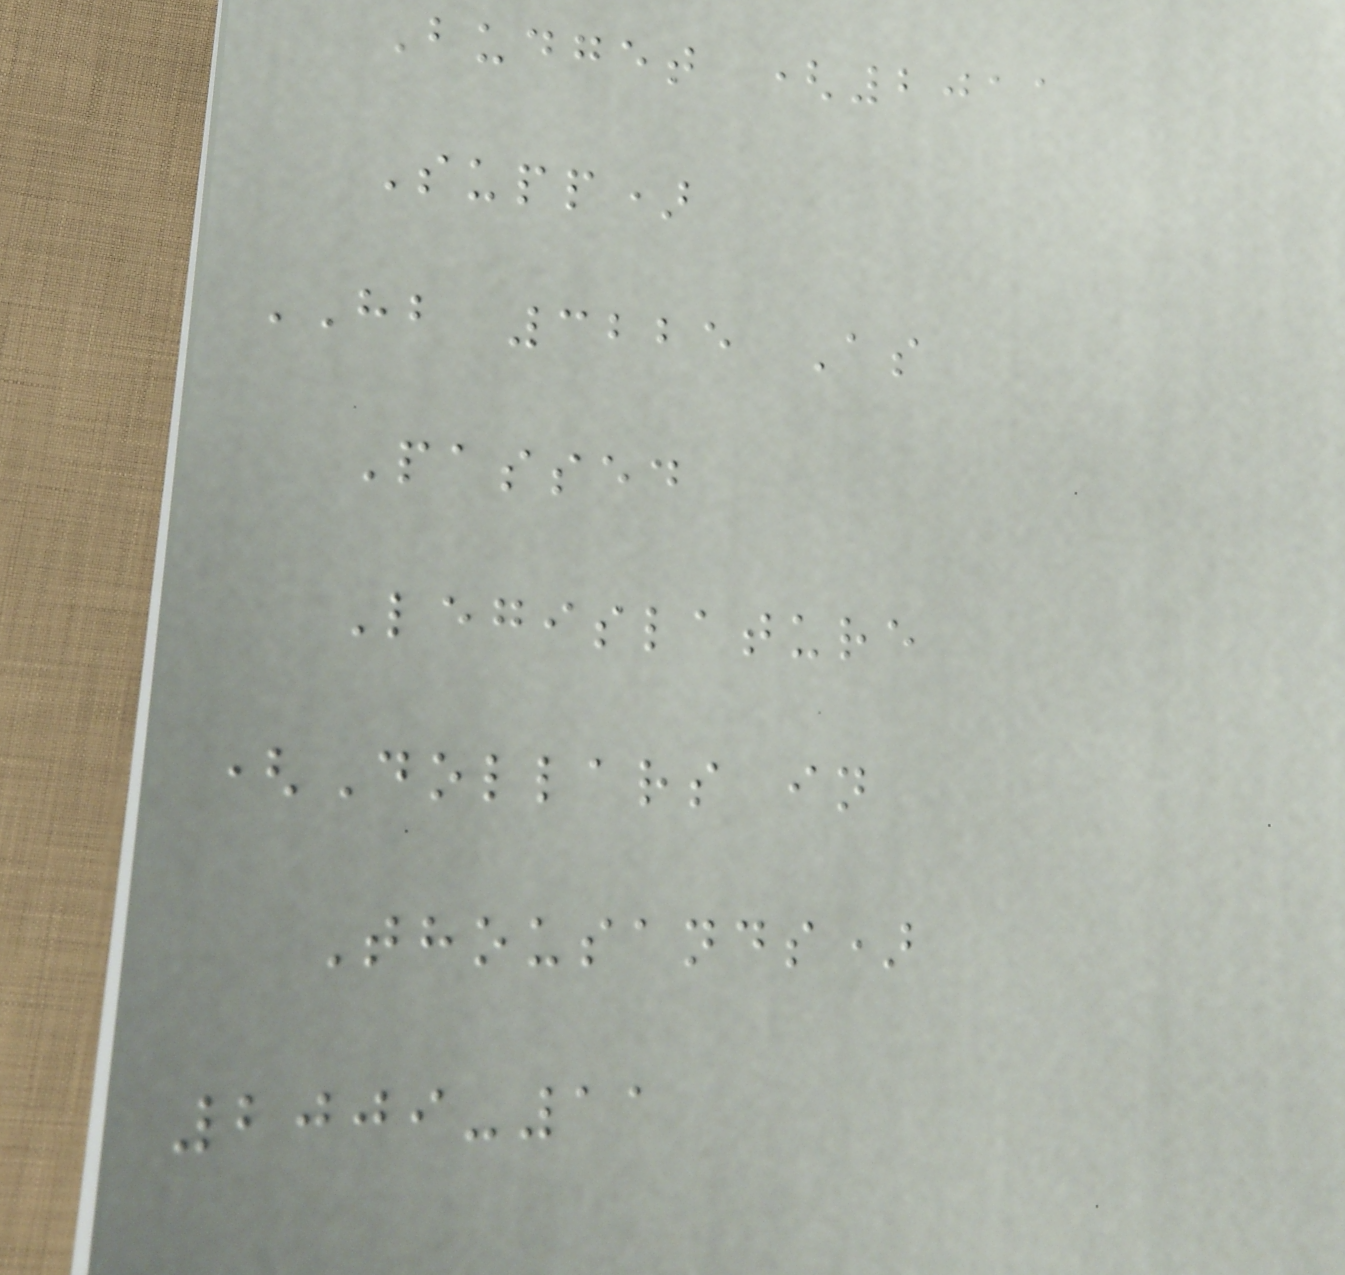Budget (2011
Supp)
HB 3225 As
Passed
Legislature
(Dollars in
Thousands)
2009-11
